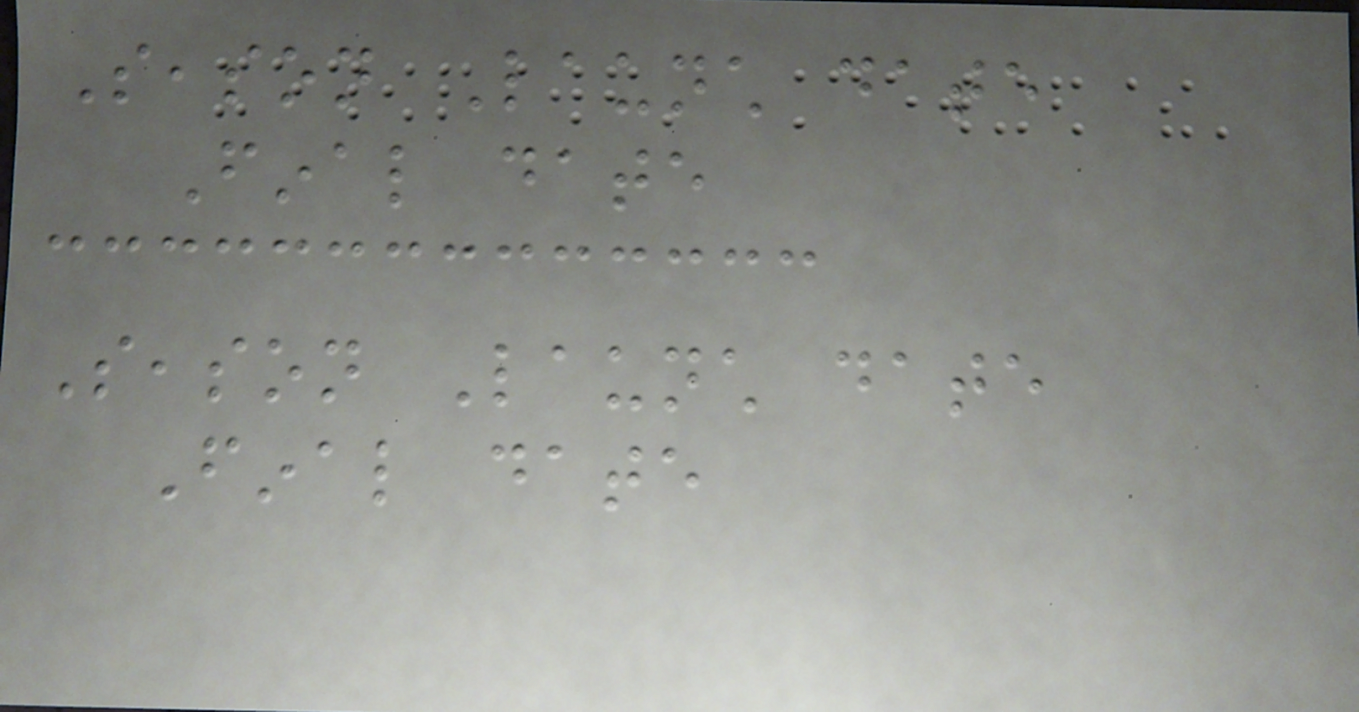Season Launch date
Final date
Season Launch date
Final date
